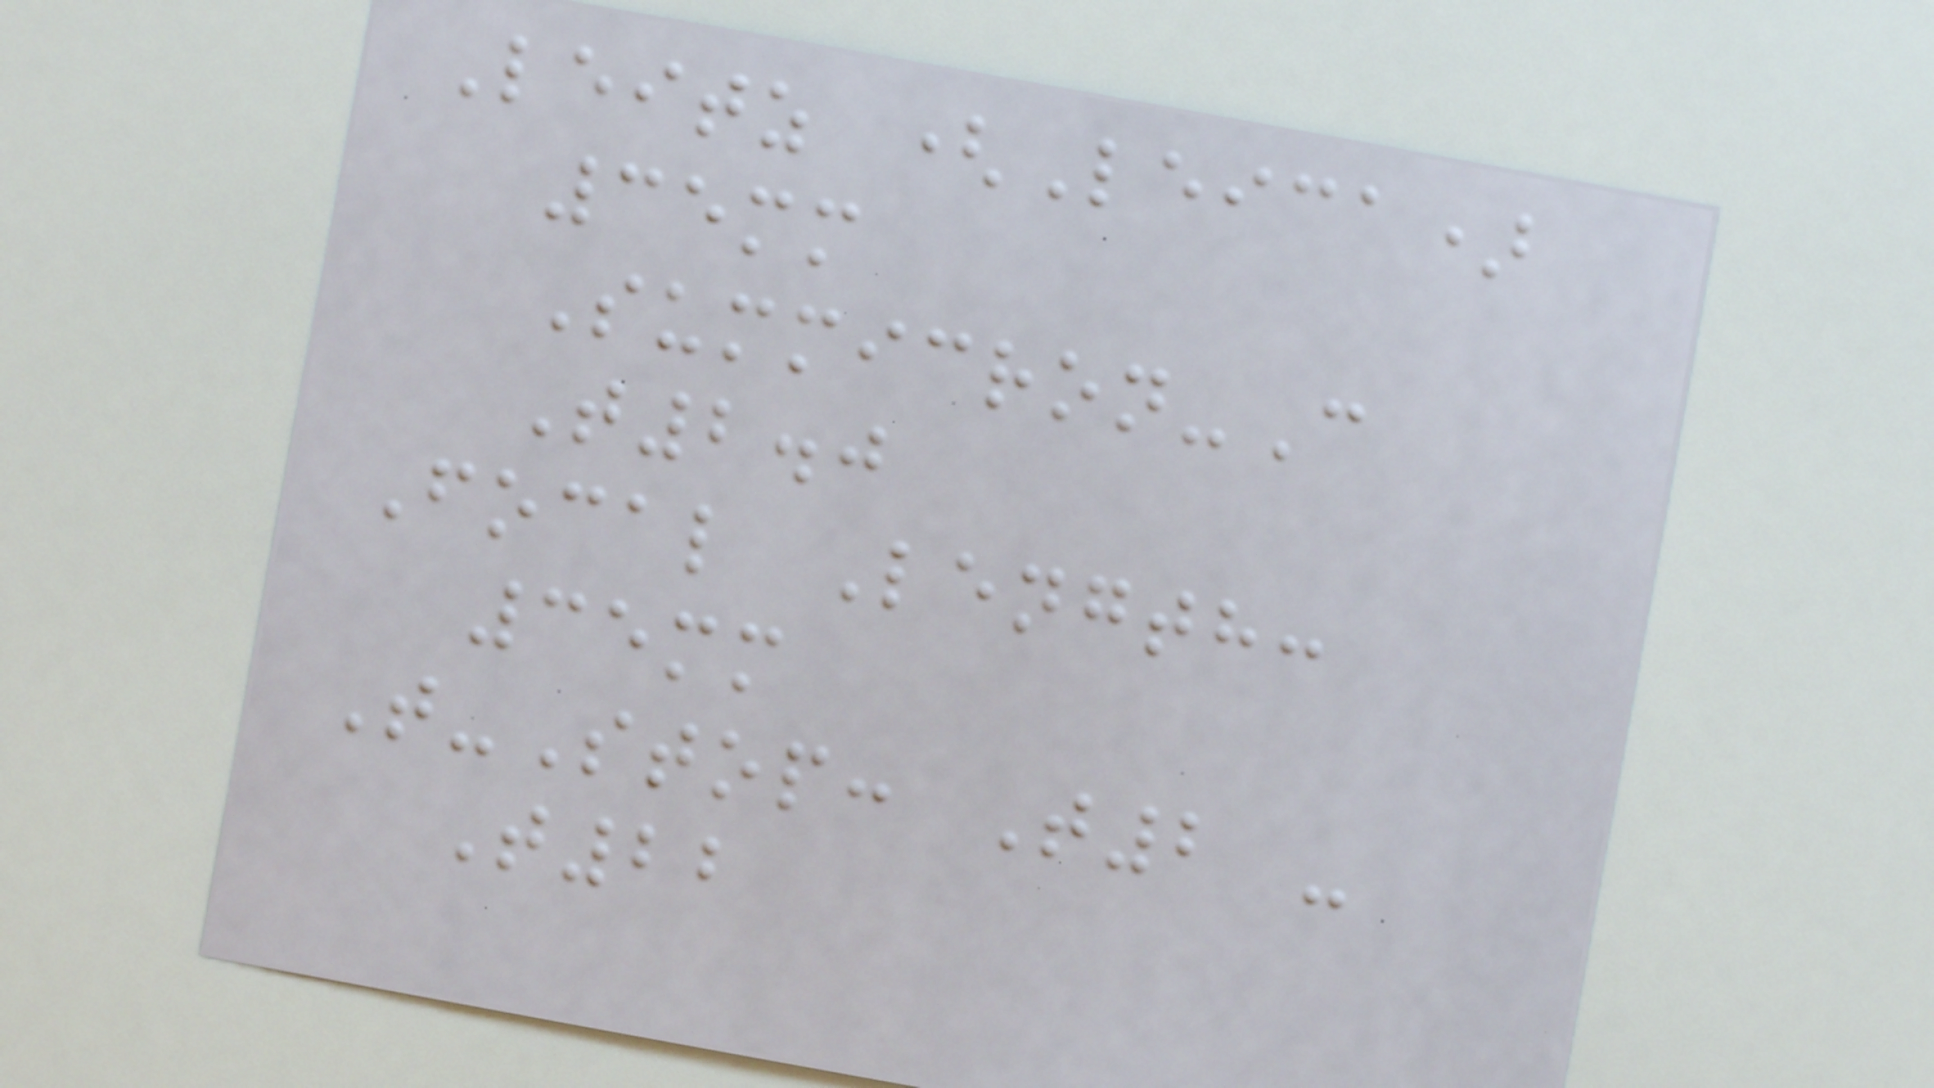Leitz (Leica)
35mm
Summicron-C
T2.0
Focal Length:
35mm
T-Stop: T2 -
T22
